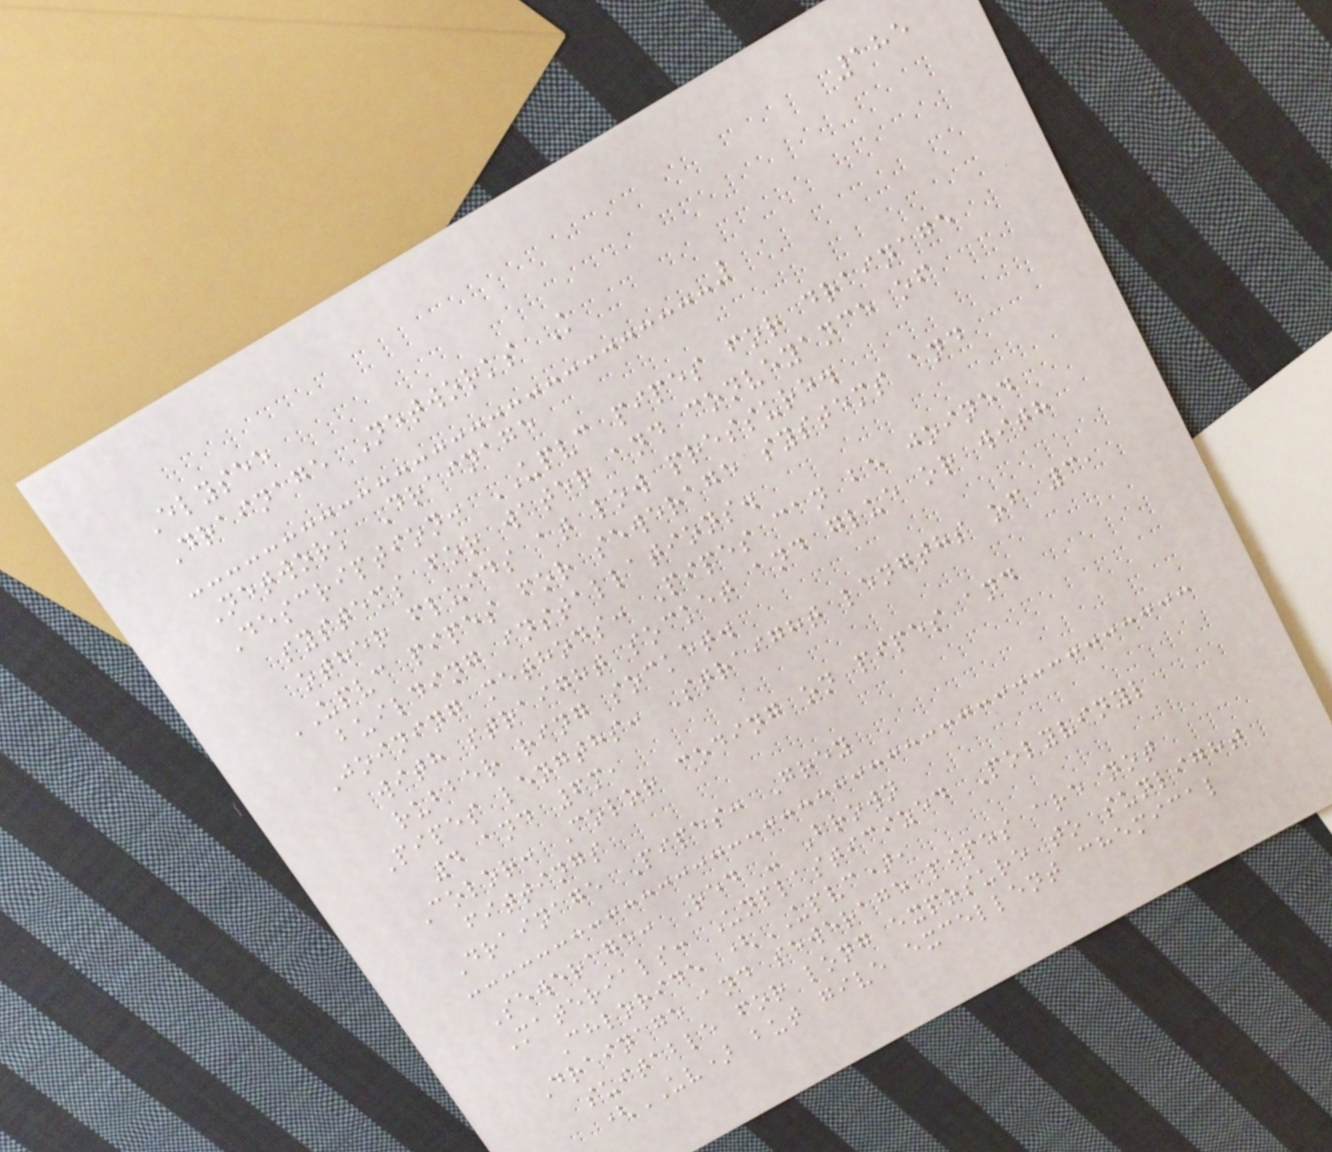185
Elysee
Drainage Networks K
Network Drainage
Description: UPVC pipes for drainage
systems for water and conveyance of
other fluids at low pressure.
UPVC pipes for sewerage systems and
building installations.
Joining methods: Pipes can be joined
with straight socket and glue or with
rubber ring socket.
Pipes lengths: Straight lengths of 3,
4 and 6m,
Color: Color coding on pipes and
fittings
Drainage Pipes: Grey
Sewerage: Red - Brown
Materials: Unplasticized Polyvinyl
Chloride (UPVC),
Drainage and sewerage pipes are not
suitable for long exposure to sunlight
(UV) but give excellent chemical
